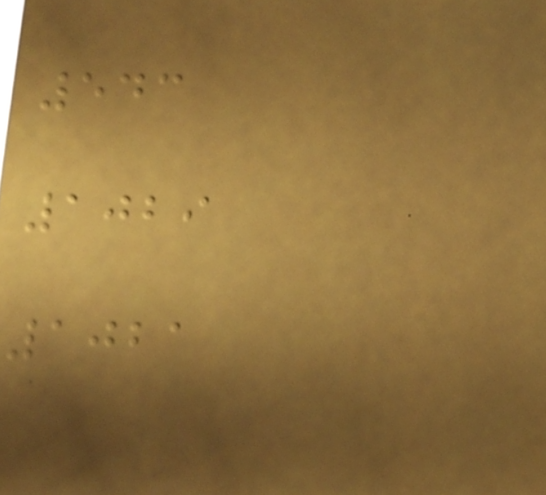543
1029
1021
